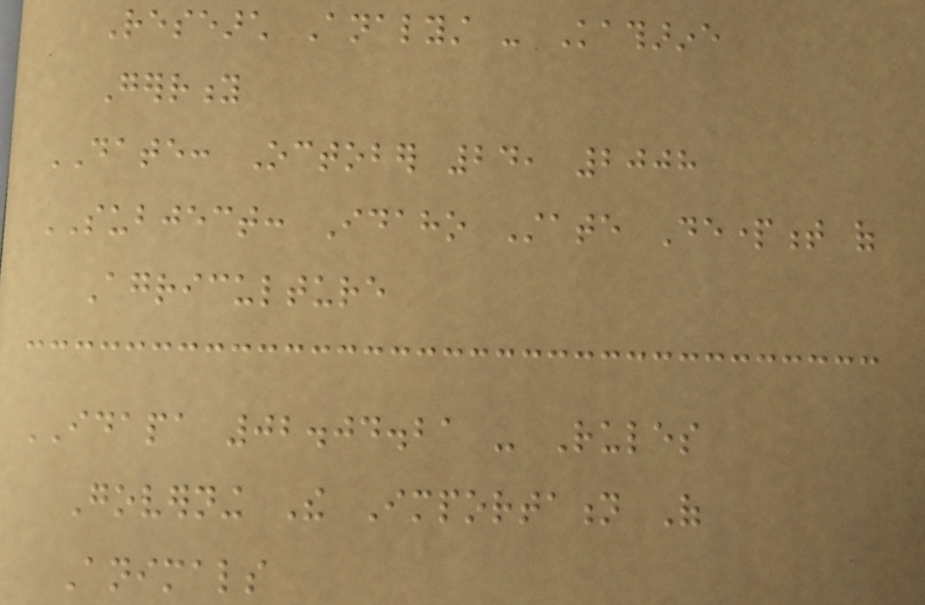Research Analyst - Katharine
Gerrity
DATE: October 24, 2008
SUBJECT: Idaho State Department of
Agriculture
IDAPA 02.04.21 - Rules
Governing The Importation Of
Animals
